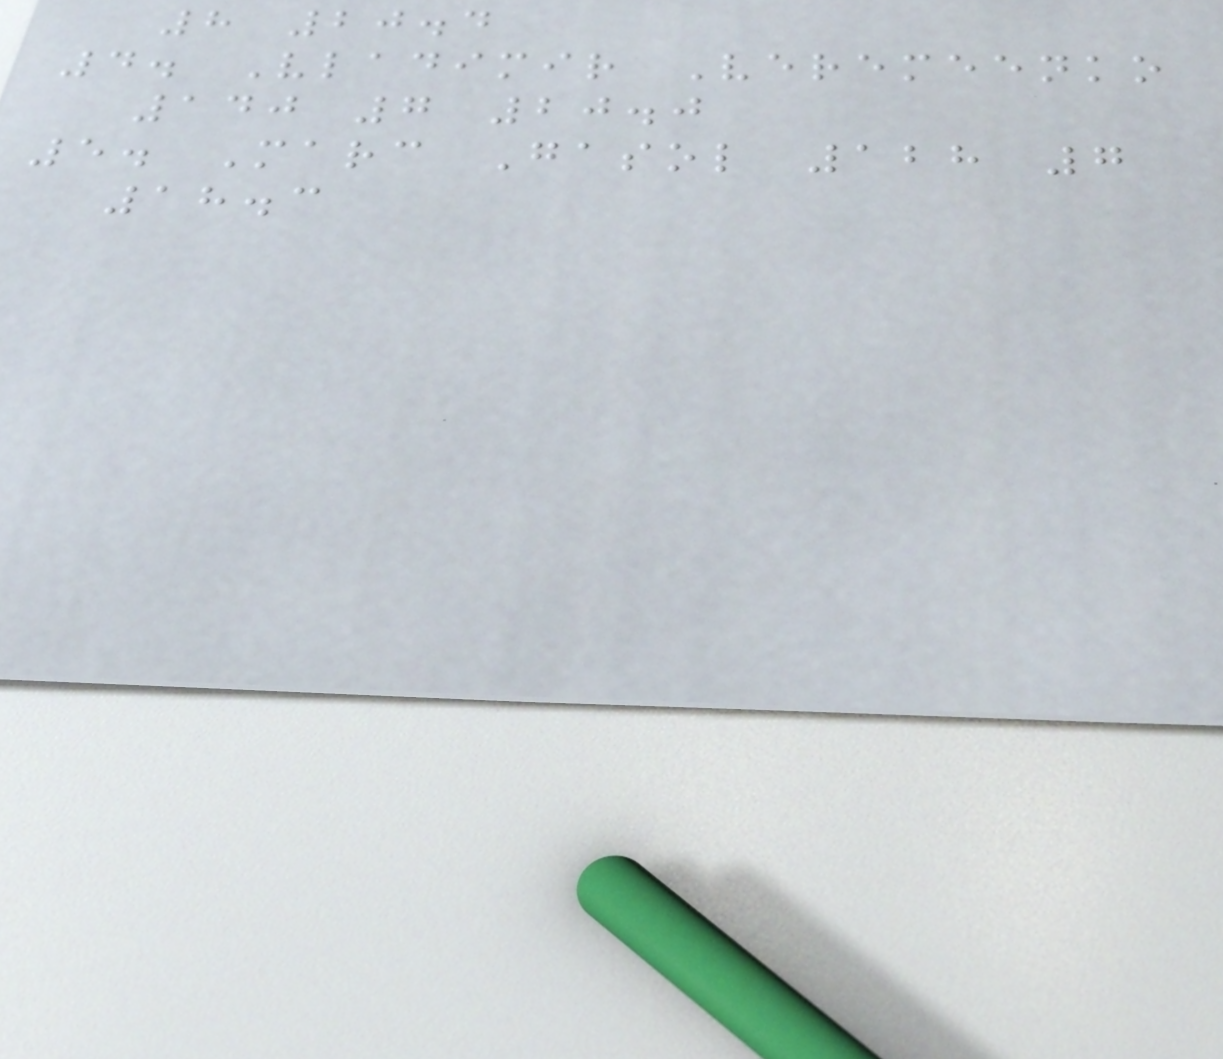8 20.4
4. Vladimir Veremeenko
140 7 20.0
5. Marc Gasol 128 7
18.3
